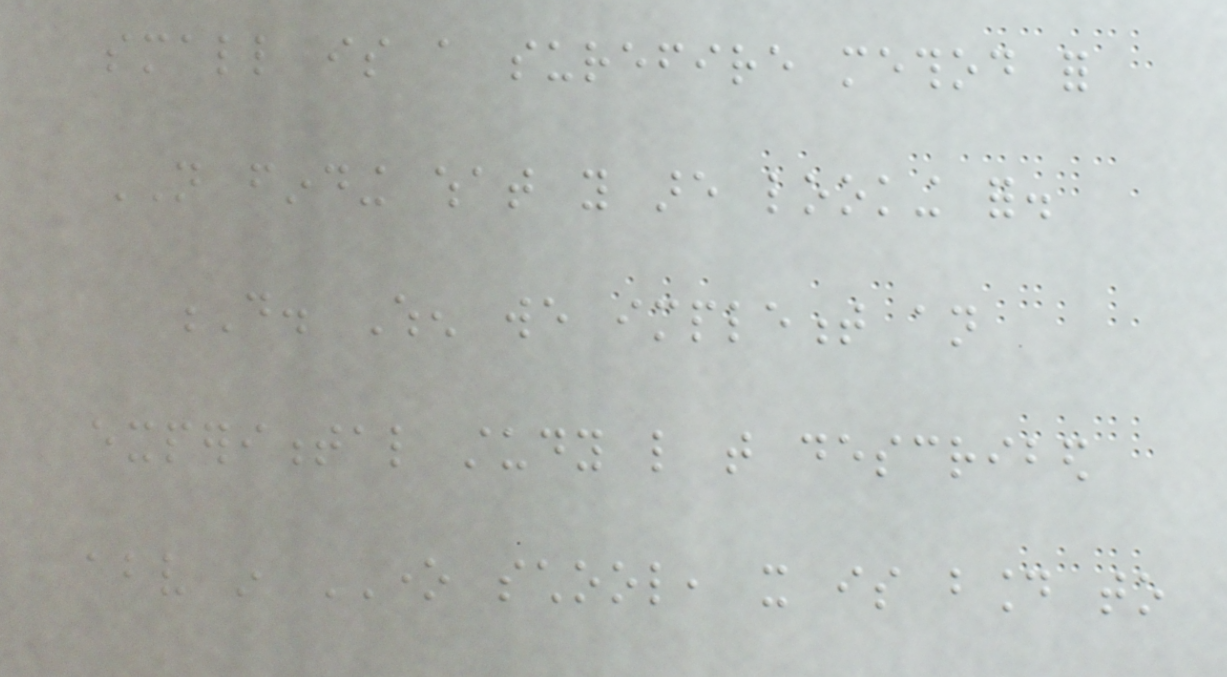small is a surefire method for
NOT finding what you are looking for.
D. When we implement an
experimental study like that described
above in ONE school, it is bound to
